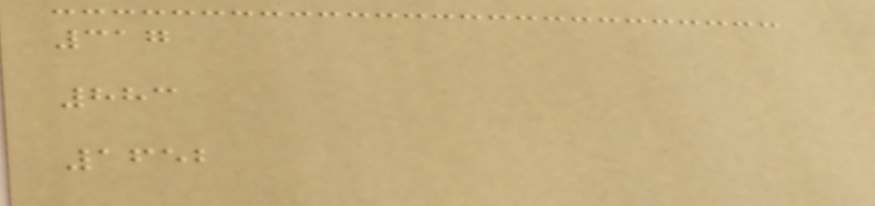317
883
1652
